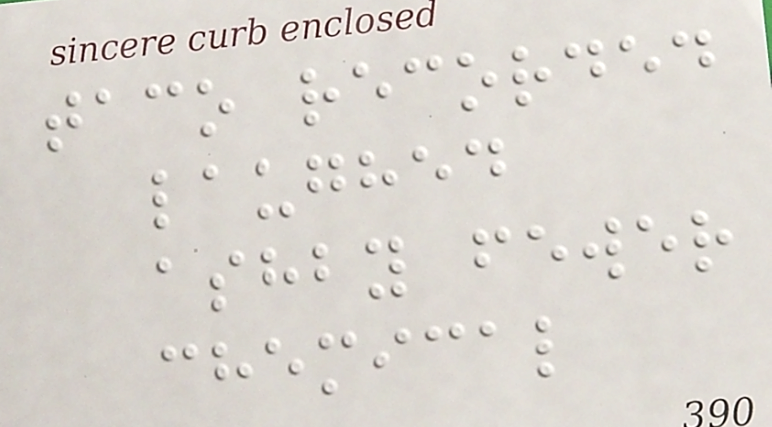taco recorded
laughed
ashby fewer
chemical
